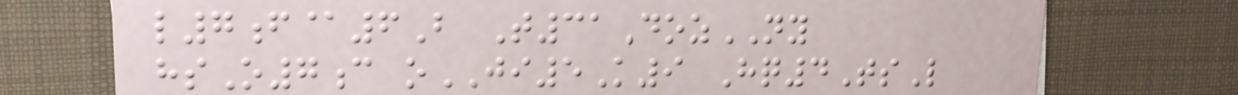l7f@6B T31DozNY
hsO7c oJI5K9 Hq4TsL
